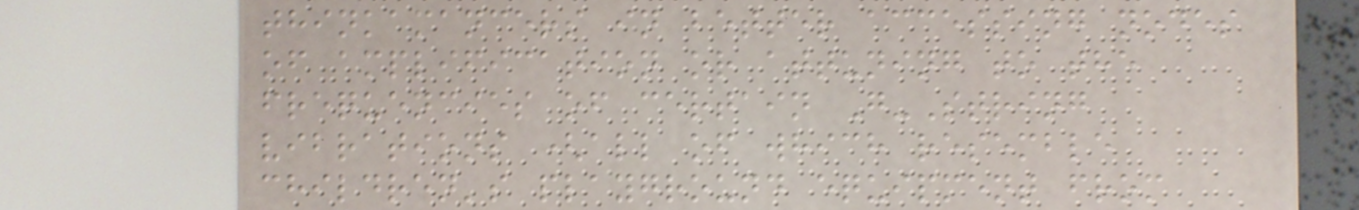thinkamancers in better accessing nodes
of amplification or attuning to the
frequencies of certain G-String
vibrations (all of which resemble
children's playground equipment from
